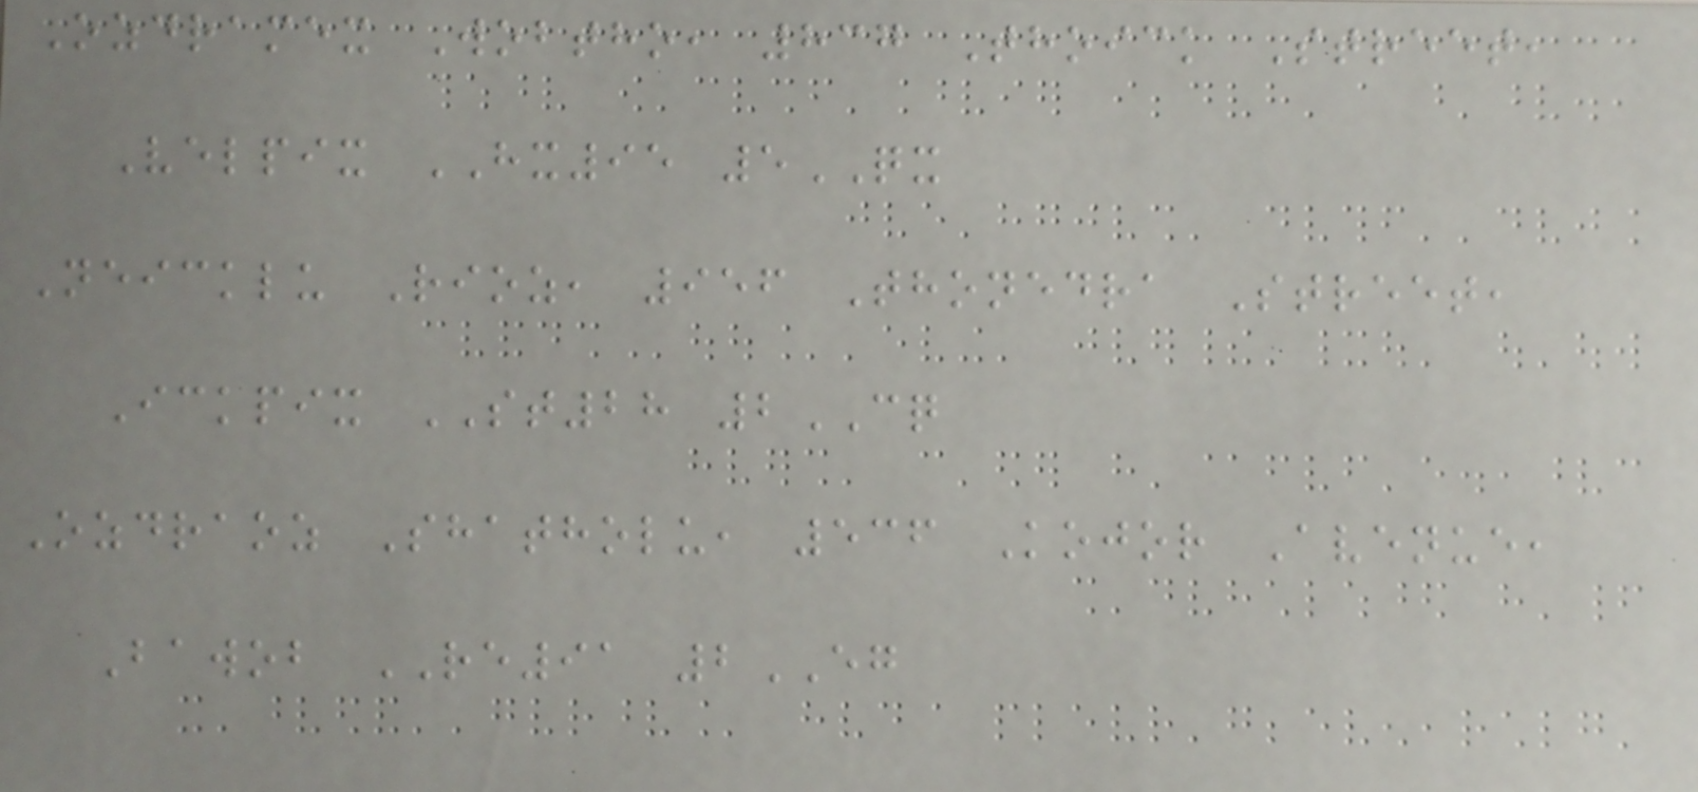Ozdramex Wobtho, 837 Thoick Street,
Velpix HX95 5QX
Neicklu Rioz, 956 Thonedra Street,
Ickpix ST28 2CQ
Ozdraoz Shatholu, 536 Kojor Avenue,
Bawob RE91 2EG
